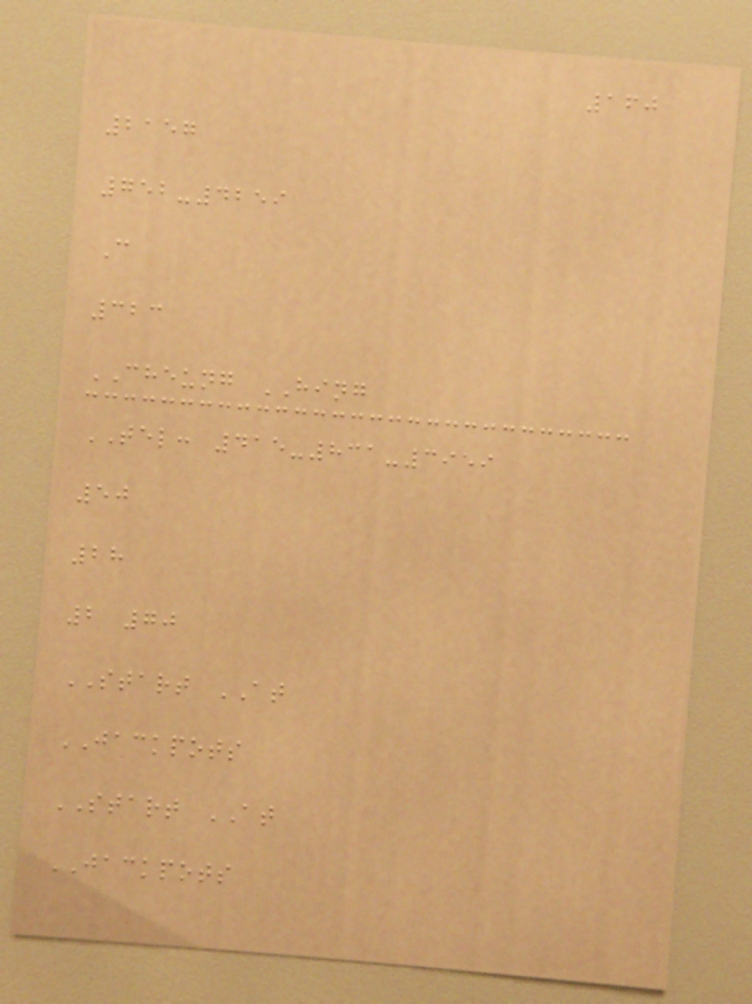160
2157
752-4259
C
323
CHEUNG HING
TEL: 415-831-3959
50
28
2 70
START AT
JACKPOTS
START AT
JACKPOTS
